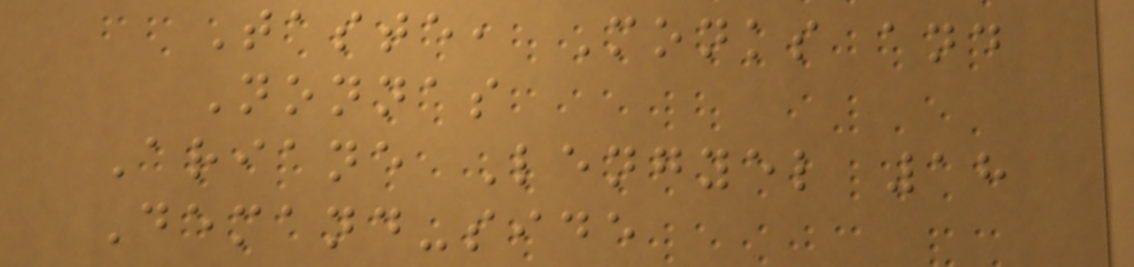Taste, Monks and
Nonnas
Ariane Lengyel 18
Demand-side
